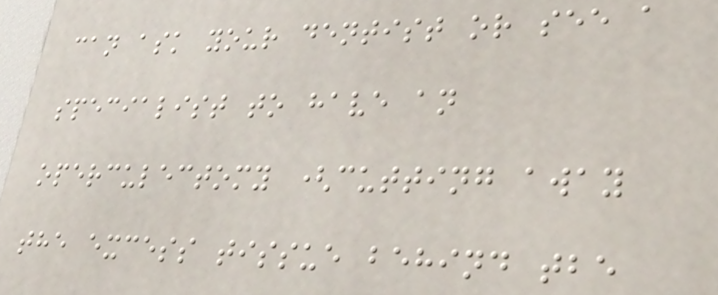can ask your dentist or see a
specialist to have an
operculectomy (cutting away
the excess tissue behind tbe
